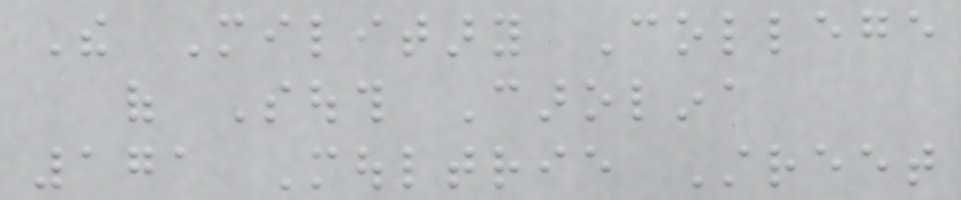The Military College
of South Carolina
171 Moultrie Street
